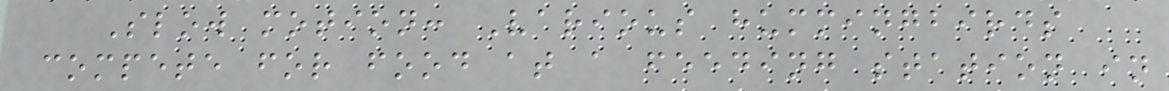Slow motion: Various hummingbirds
compete for food at a feeding station in
